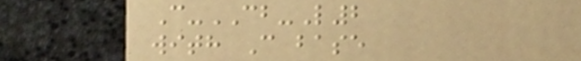C-CB-L2
with C base
